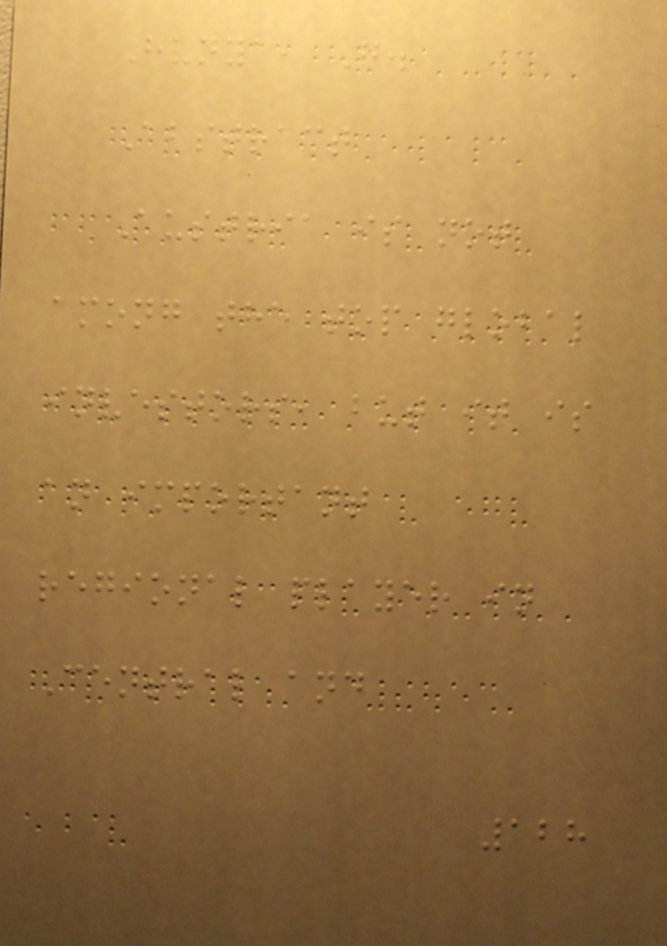Hunya, G.
Abstract
Austria is not
among the top global
investors, but it is
an important
regional player in
Central and
128
